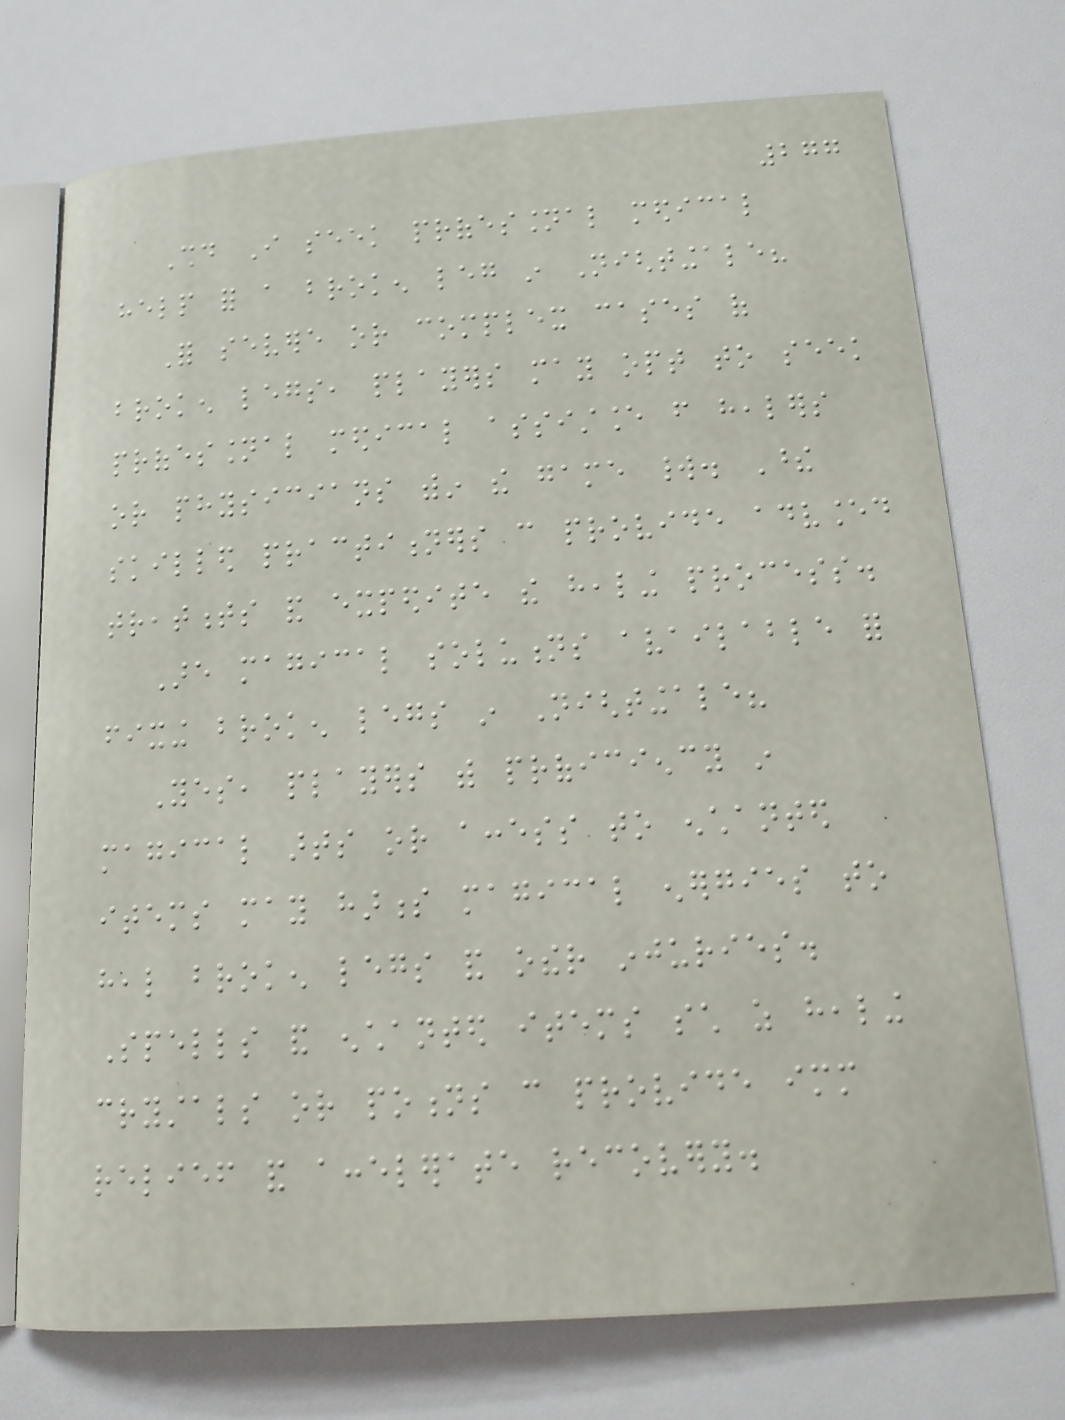277
Should I seek professional medical
help for a broken leg in Nightingale?
For severe or complex cases of
broken legs, players may opt to seek
professional medical assistance from healers
or physicians within the game world. These
skilled practitioners can provide advanced
treatments and expedite the healing process.
Are magical solutions available for
fixing broken legs in Nightingale?
Yes, players with proficiency in
magical arts or access to enchanted
items may harness magical energies to
heal broken legs and other injuries.
Spells and enchanted items such as healing
crystals or potions can provide immediate
relief and accelerate recovery.
